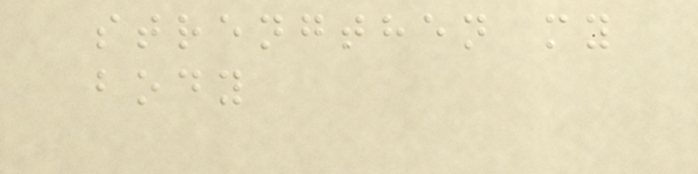strengthen my
body
